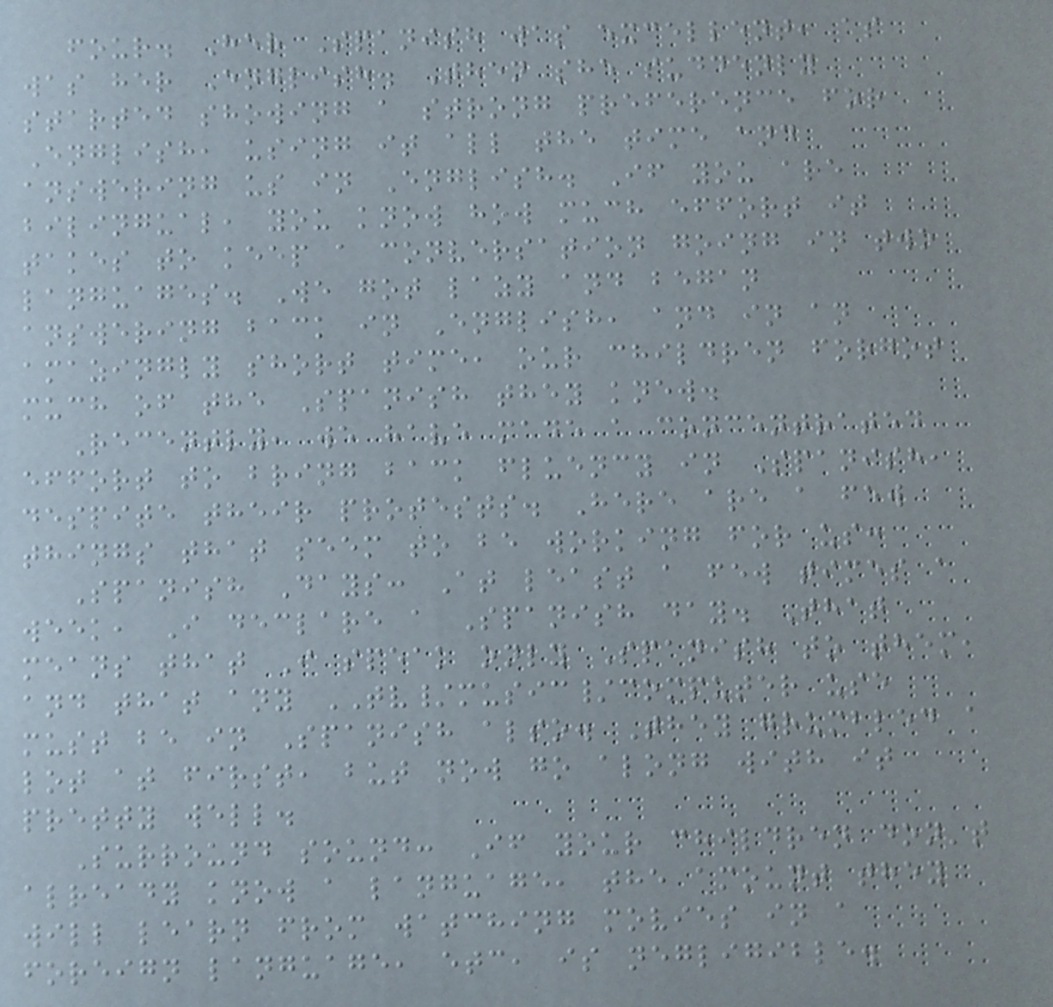four. Her Spanish was excellent, as
was her English. Then she suddenly
started showing a strong preference for
English, using it all the time and
answering us in English. If you are
bilingual, you know how much effort it
takes to keep a conversation going in two
languages. We got lazy and began
answering back in English, and in an
amazingly short time, our children forgot
much of the Spanish they knew.
Recently, we have made a concentrated
effort to bring back fluency in Spanish,
despite their protests. Here are a few
things that seem to be working for us:
Spanish Days: At least a few times a
week, I declare a Spanish day. That
means that I speak only Spanish to them,
and that any TV/music/computer use
must be in Spanish also. They grumbled a
lot at first, but now go along with it
pretty well.
Surround sound: If your children don't
already know a language, the amount they
will learn from watching movies in a
foreign language, etc, is negligible.
